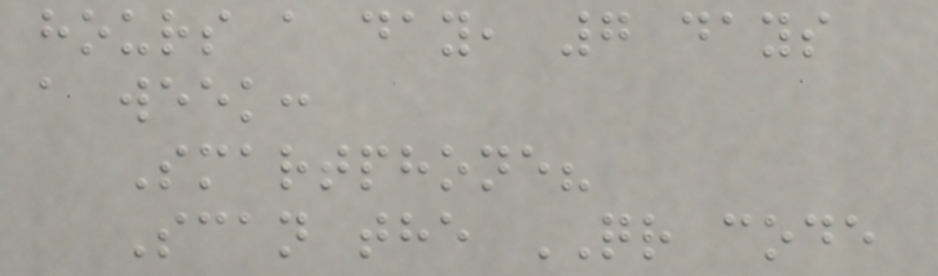hours a day, 7 days
a week:
Smartphone?
Scan the QR code
